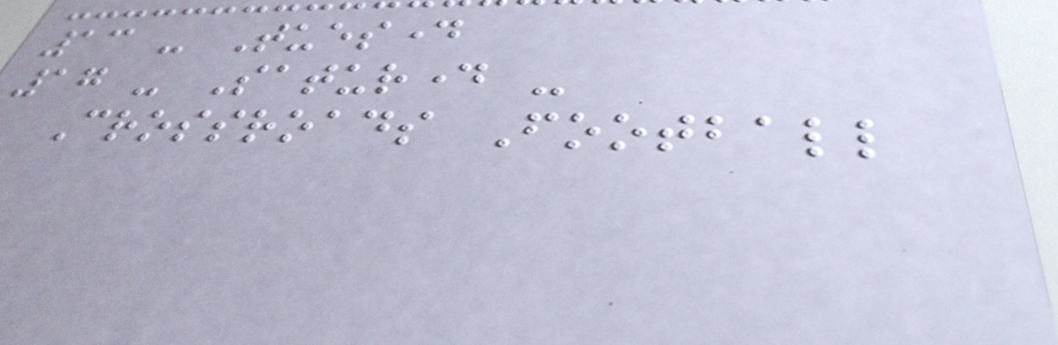13 - Tuesday
17 - Saturday -
Crossroads Football
